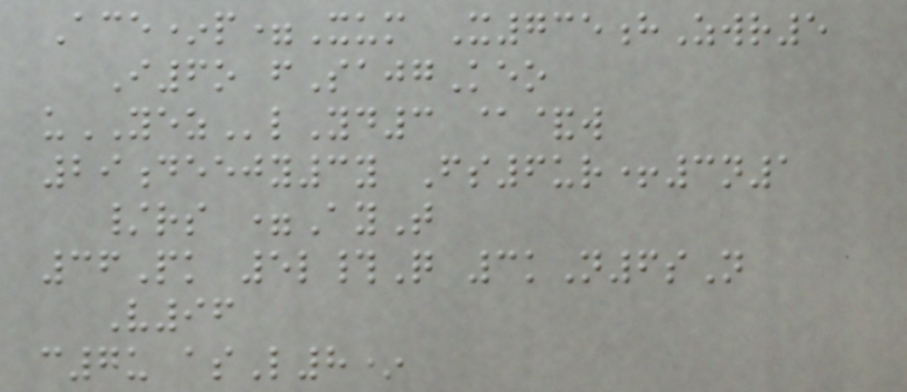Ace*p=Xum X735hZwr5
I6o fSajgKeo
uYEZlYd3 @&w
29deejy3y Fs6ur+3n1
/rs =AyT
36Pk 5l#Q 3kN6sN
V96
c7u asL8*
